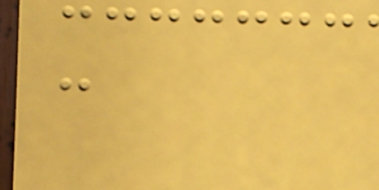-
